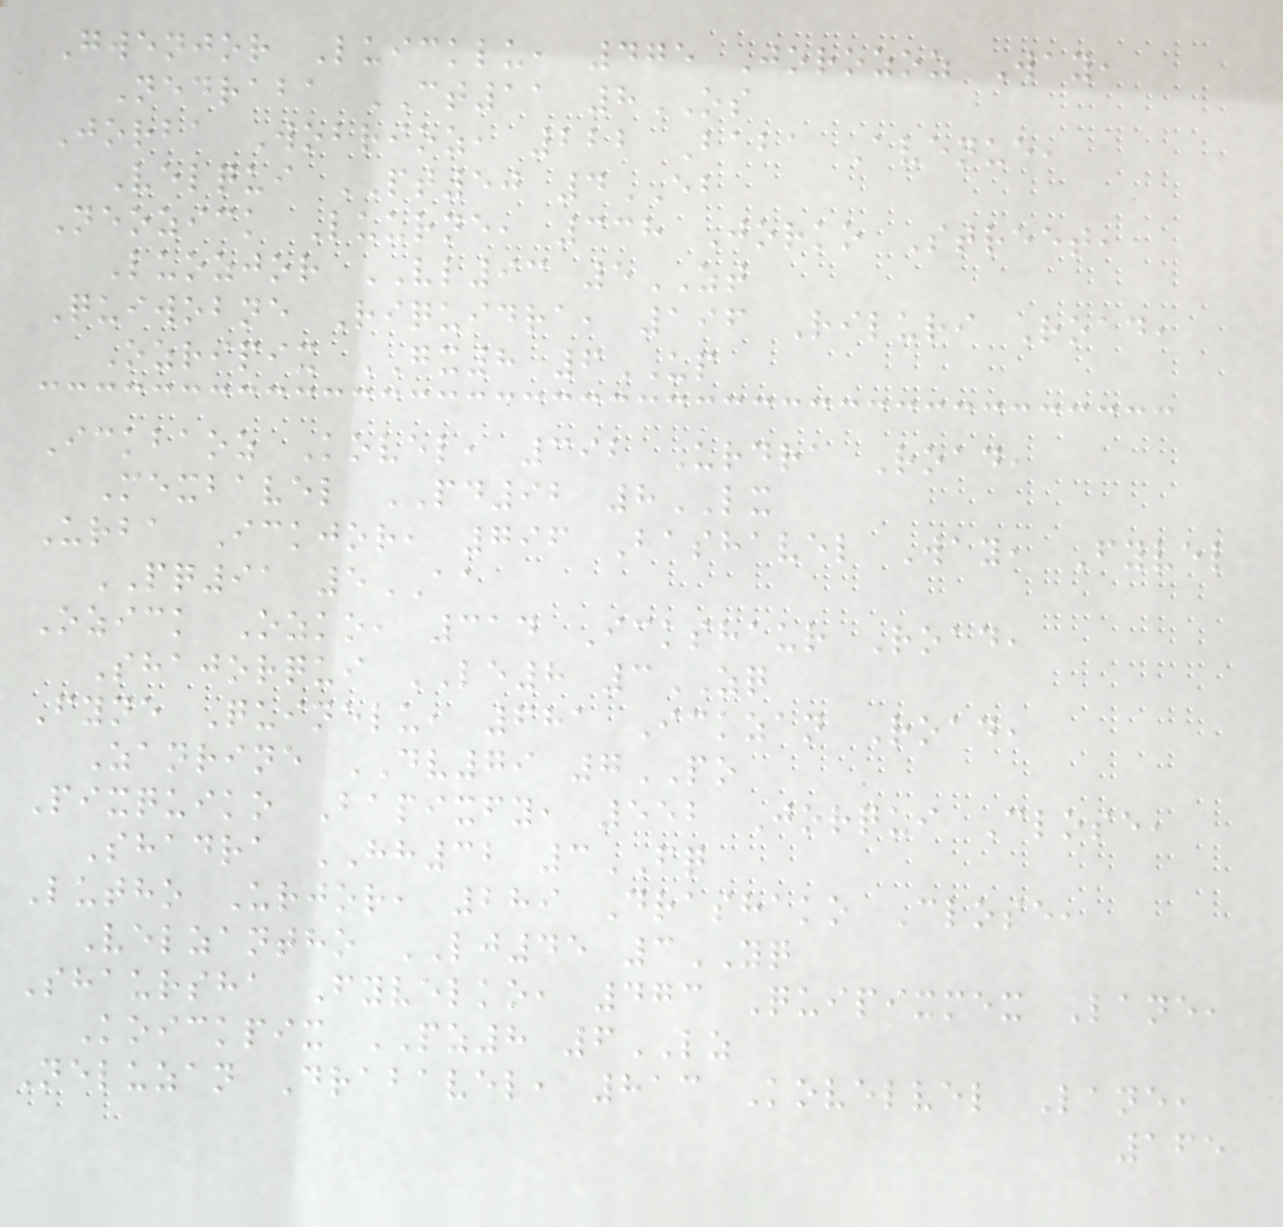Gwenjor Luicklu, 475 Jorozoz Way,
Nedraba CT11 8OS
Jorba Wobrioz, 222 Baba Avenue,
Velqui PT50 4EB
Neozick Luurne, 338 Jorko Street,
Luozjor VL93 5ZT
Quiwobne Riquidra, 196 Riluri Road,
Ozripix GX8 6UP
Ickbaoz Kovel, 392 Urdra Road,
Mexbavel PD92 8LX
Urba Ickjor, 796 Bashavel Way, Fyvel
PQ91 5AA
Ozick Ozko, 314 Ickshaur Road,
Shajorqui LE8 3ZQ
Fyne Quinelu, 681 Ickzan Road,
Zanrine DV79 7PO
Pixquiko Bapixfy, 552 Jorqui Close,
Shadra HH32 3FQ
Lutho Urjor, 289 Drashako Close,
Velzantho LJ45 3YQ
Shaursha Fyvelko, 473 Quipixmex Lane,
Koickpix PZ8 6LZ
Neluzan Drabavel, 813 Kovelvel Lane,
165
